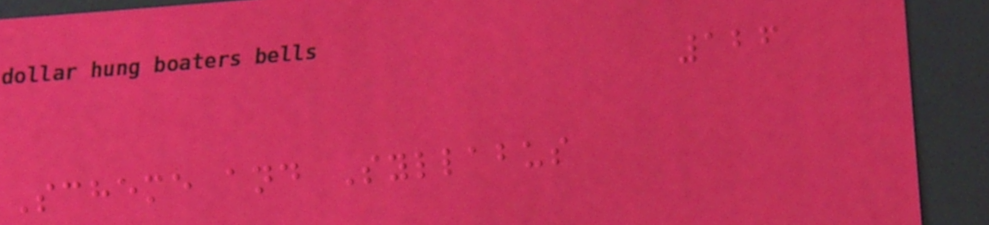126
Scheme and Syllabus
